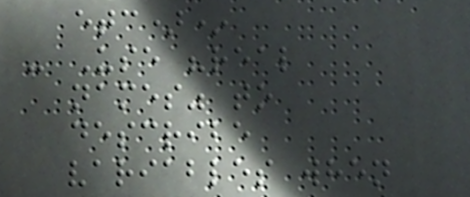etc)*
- Use "real
names" to
describe
variables when
